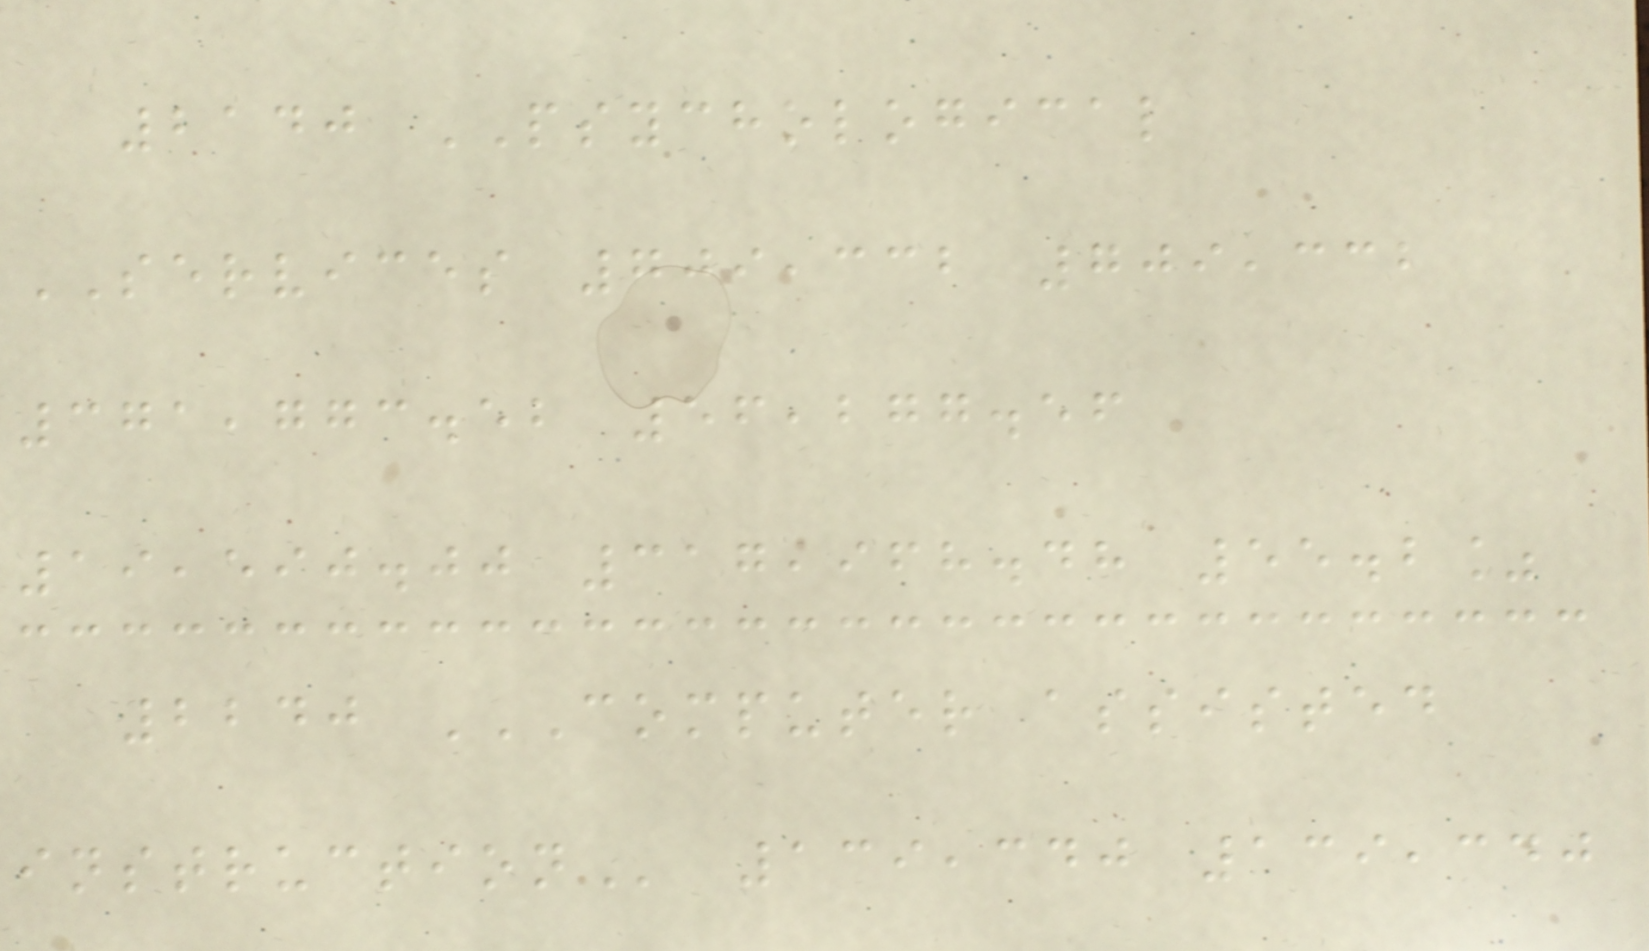2140 PSYCHOLOGICAL
SERVICES 709,332 709,332
371,773.52 56,277.56
19,590.00 317,968.48 55.2%
2240 COMPUTER ASSISTED
INSTRUCTION 139,340 139,340
